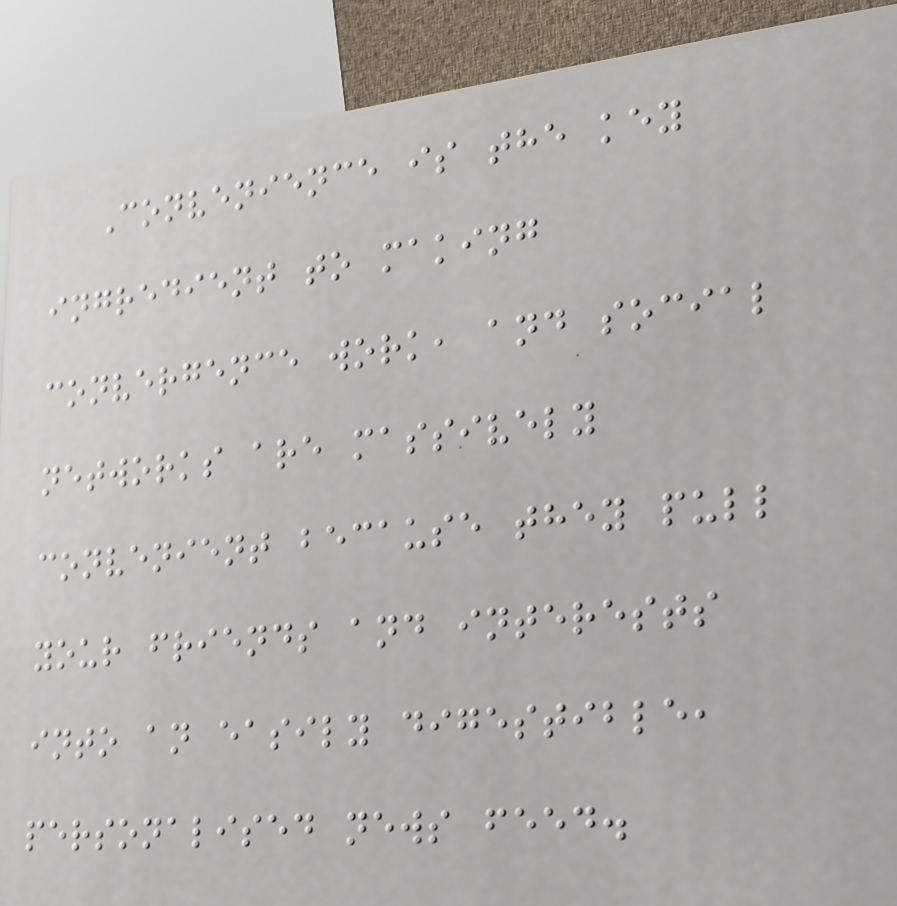Convenience is the key
ingredient to making
convergence work, and social
networks are massively
convenient because they pull
your friends and interests
into an easily digestible,
personalised news feed.
